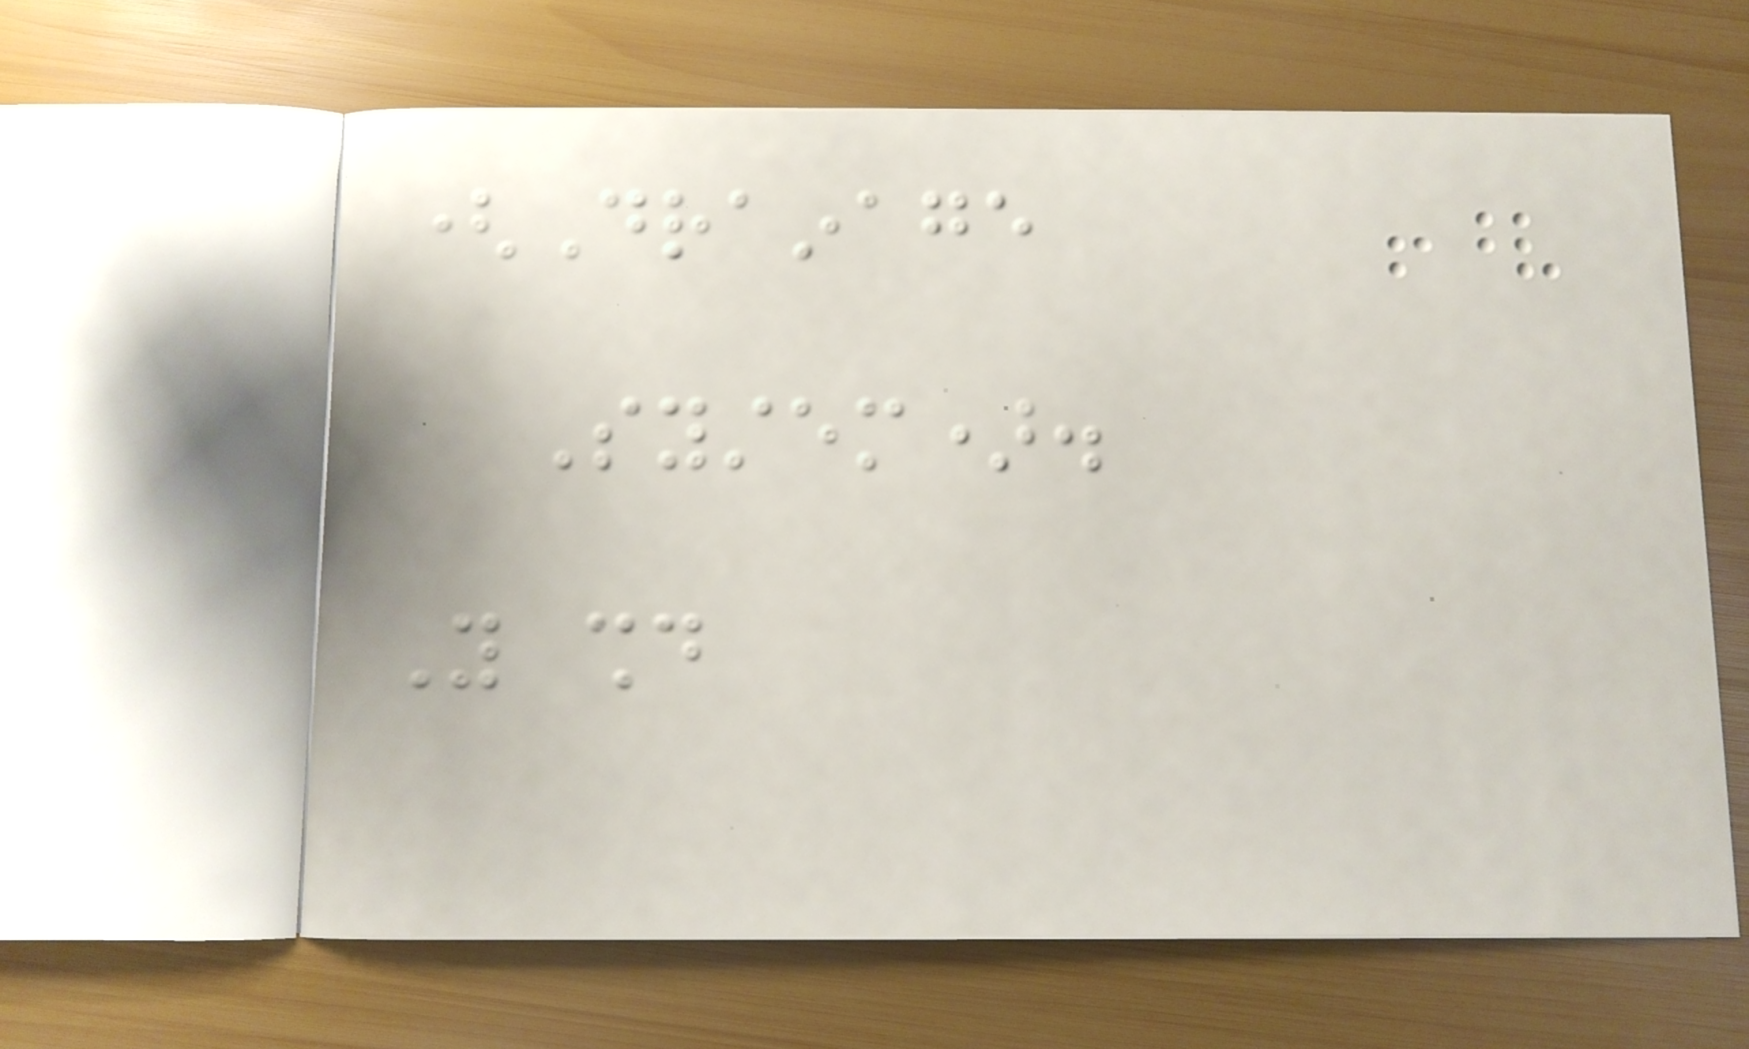(Drainage
System).
You should
